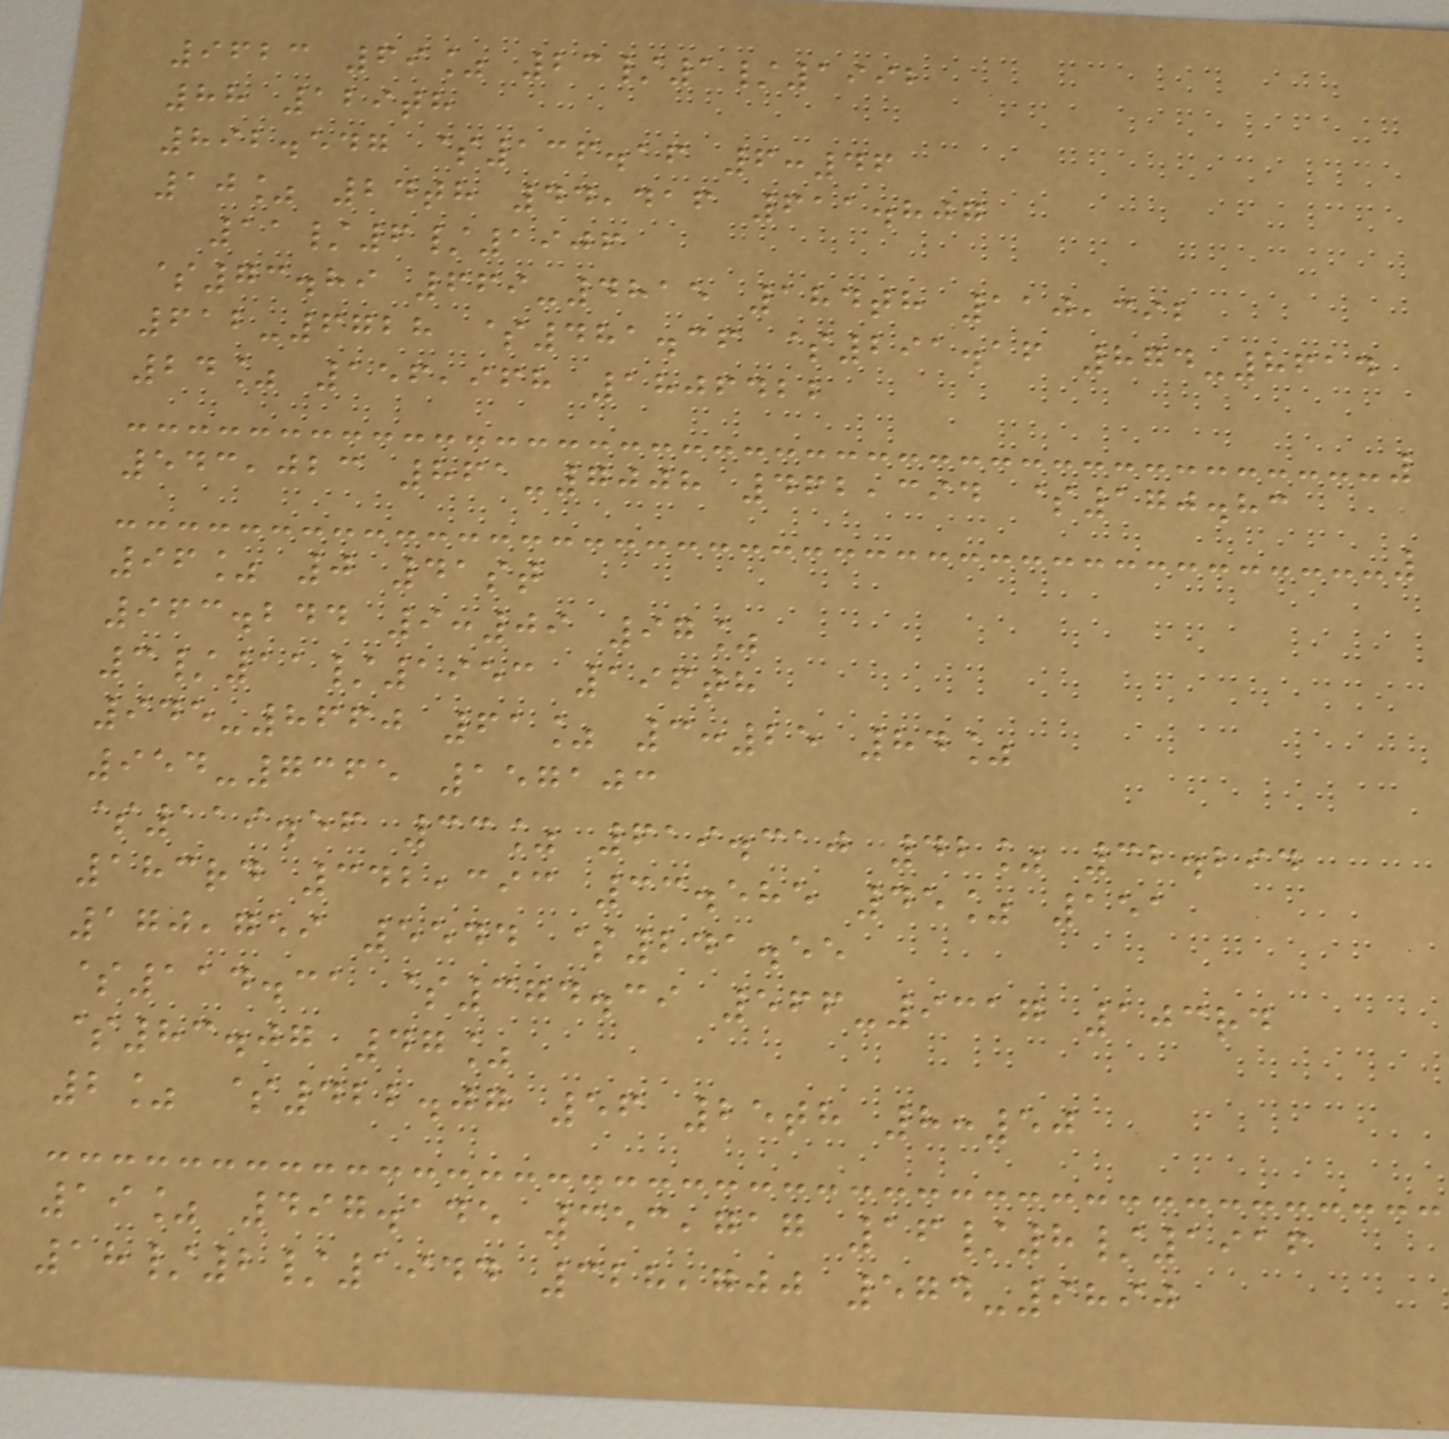9623 69% 23/1/1992
88 129th
892.547 $136.16 6:46
10% 24th 44,416 611.807
11/6/1906
$73.89 669-4815 184th 110,392
612-6728 $481.36 $291.16 874-8614
24% 156,968 1806422
543,023 861-7008 462,394 $170.83
96% 0 41st
963.244 9:09 97%
3/11/1953 196th
945-8660 61% 3:25 84%
954-7365 157103
$119.56 33% 619.310 42% 32.294
183rd 342,393 33.585 45% 151
170,759 5544 $241.55
$114.31 $374.39 566-9317 103rd
$83.07 47%
2% $422.07 56 25th 8:50
19% 497.145 353,717 16/8/1916
18/2/1944 328,700 574-9890
